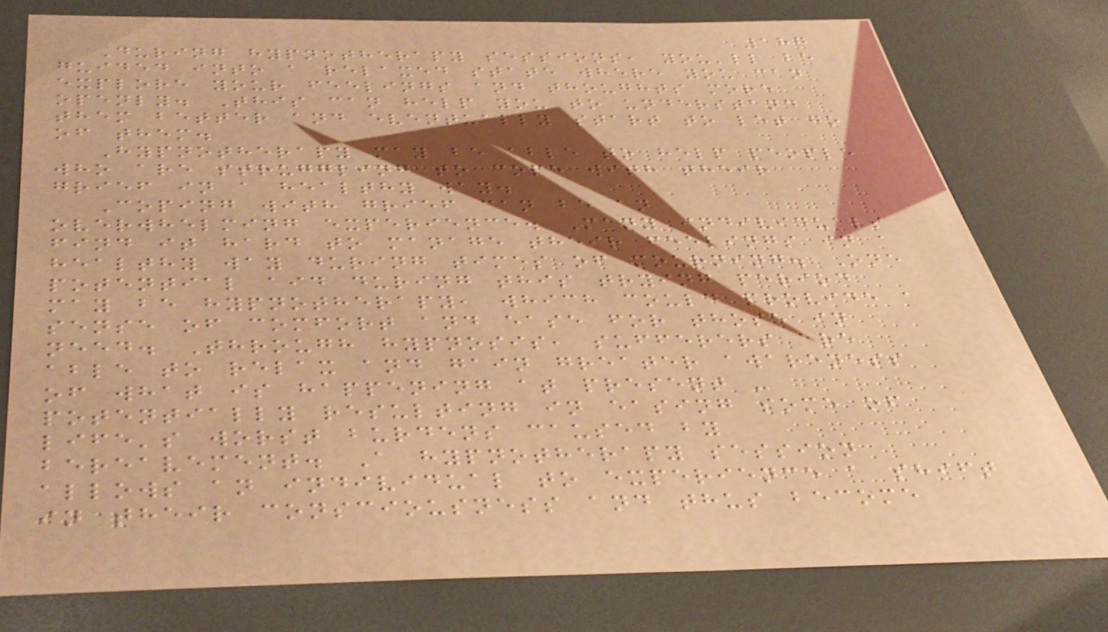187
During hypnotherapy sessions, you'll be
guided into a relaxed state where you can
explore your feelings and thoughts more
openly. This can help you to understand
them better and eventually start to let go
of them.
Hypnotherapy may be able to help people
who are struggling to cope with their
grief in a healthy way.
Coping with grief can be an
overwhelming experience. Many individuals
find it hard to manage their feelings in a
healthy way during times of mourning. One
potential aid during this trying period
may be hypnotherapy, which could provide a
sense of comfort and ease for those in
need. Through hypnosis, sufferers are
able to relax and gain greater awareness
of what is happening at present -
potentially resulting in easing some of
life's worst burdens caused by
bereavement. A hypnotherapy session
allows an individual to experience a shift
in their consciousness and thus become
